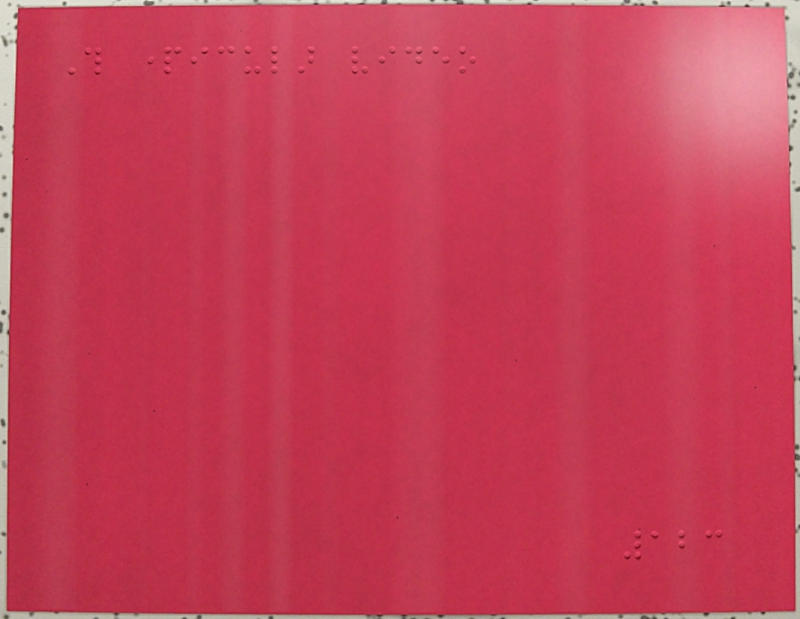This particular video
123
